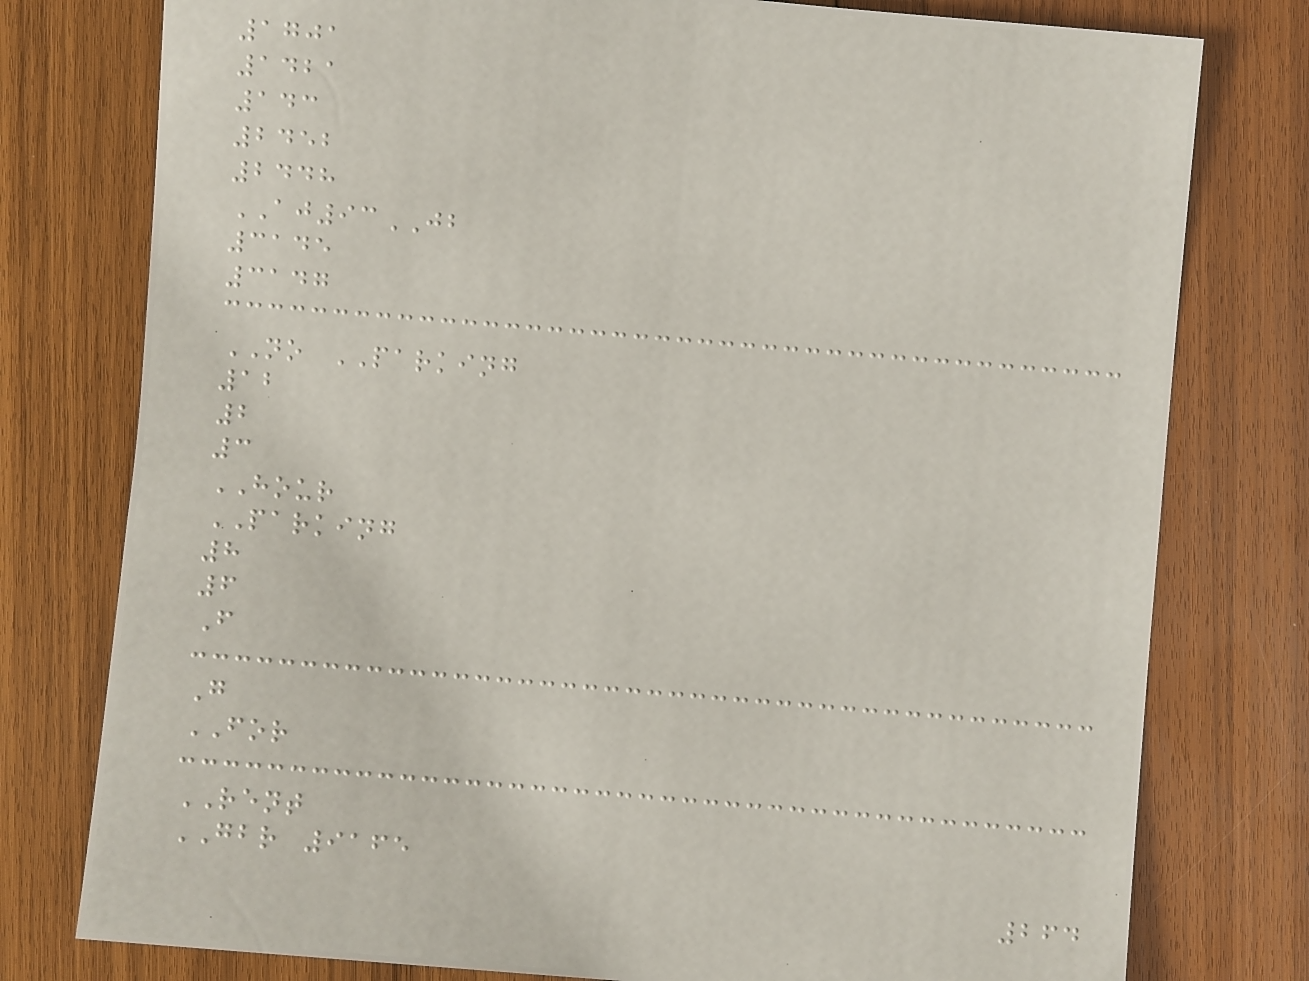1701
1421
143
2452
2448
AJ93JB
3145
3147
NO PARKING
12
2
3
HOUR
PARKING
8
6
F
G
FOR
RENT
GBR 9165
264
